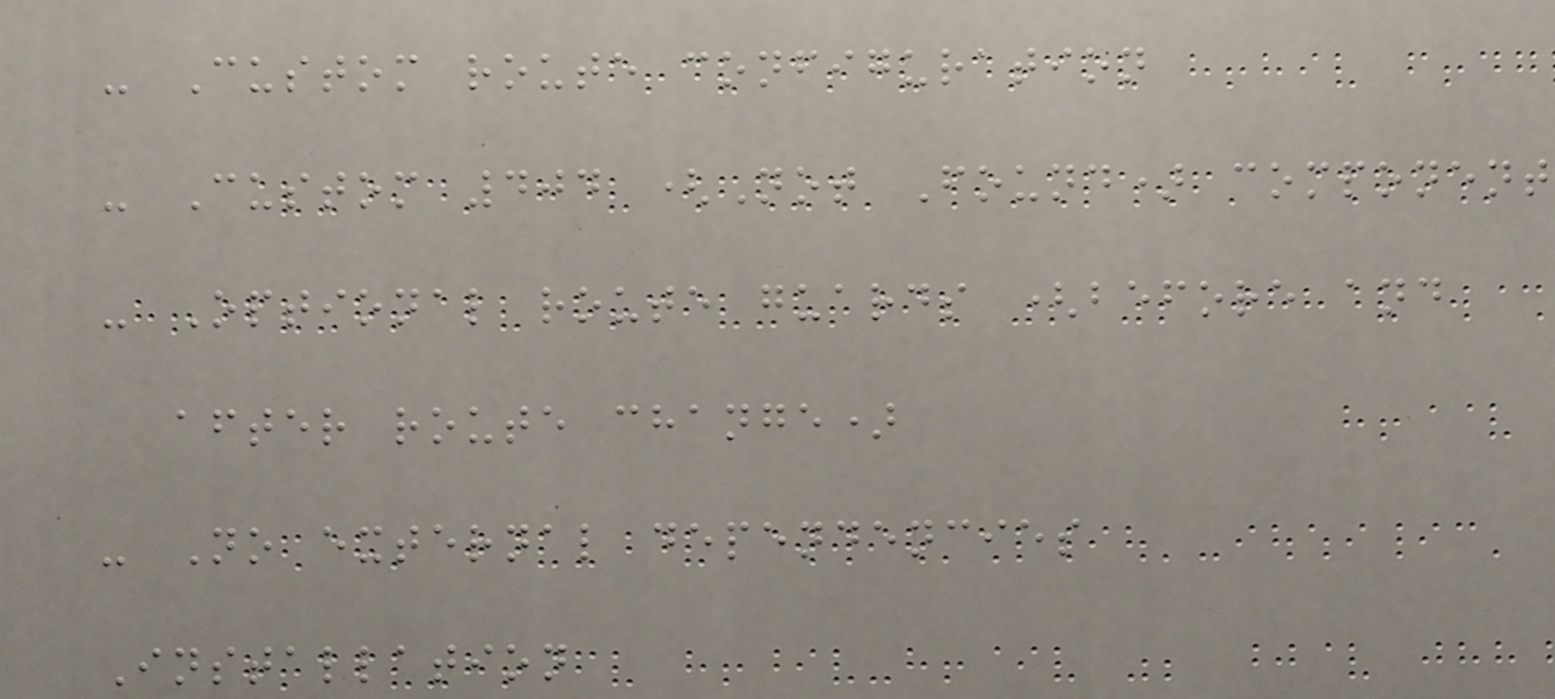- Custom route configuration
- Custom 404 (Not Found) component
- Optional route guards (before and
after route change)
- No external dependencies
Installation
